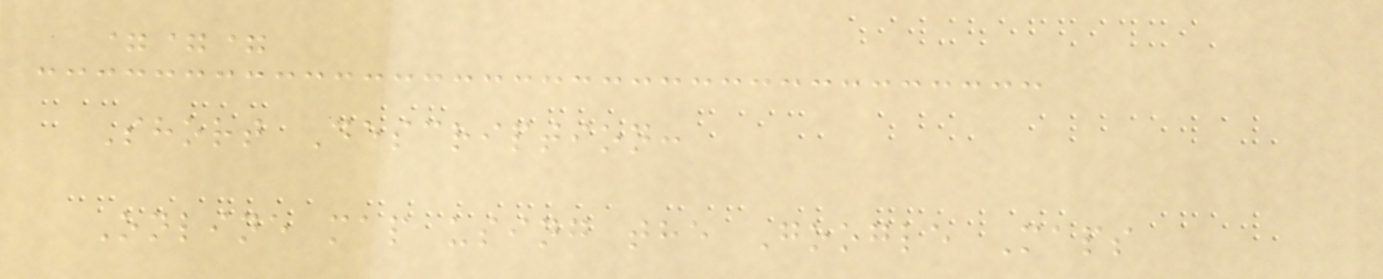===
Short Description:
Online map using the Google Maps
